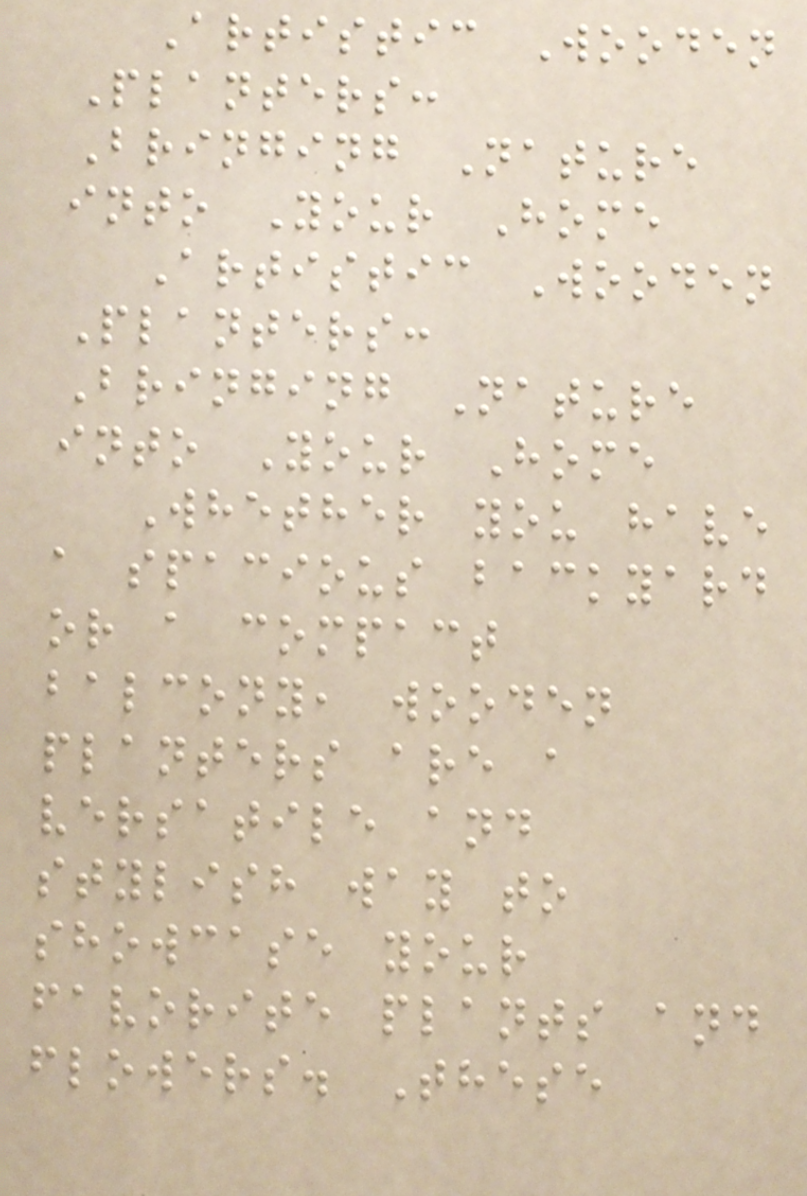Artistic Wooden
Planters:
Bringing Nature
into Your Home
Artistic Wooden
Planters:
Bringing Nature
into Your Home
Whether you have
a spacious backyard
or a compact
balcony, wooden
planters are a
versatile and
stylish way to
showcase your
favorite plants and
flowers. These
